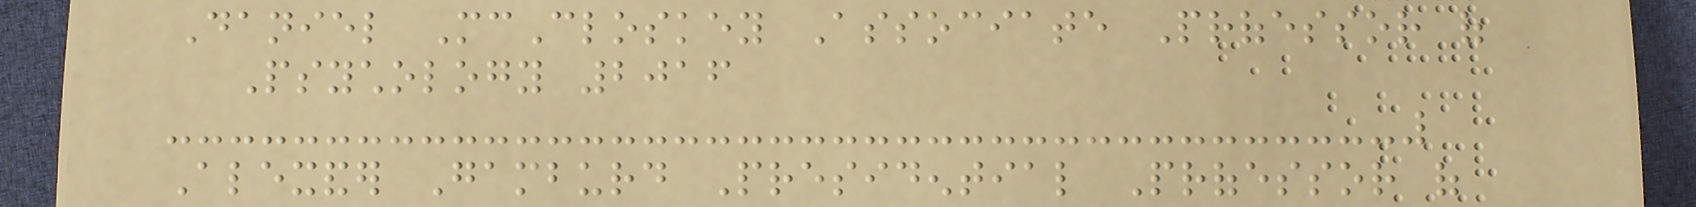Daniel McCloskey Associate Professor of
Psychology 2016
Alexander Gamburd Presidential Professor of
